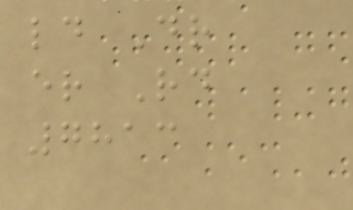ld Dr
er Rd
7813
